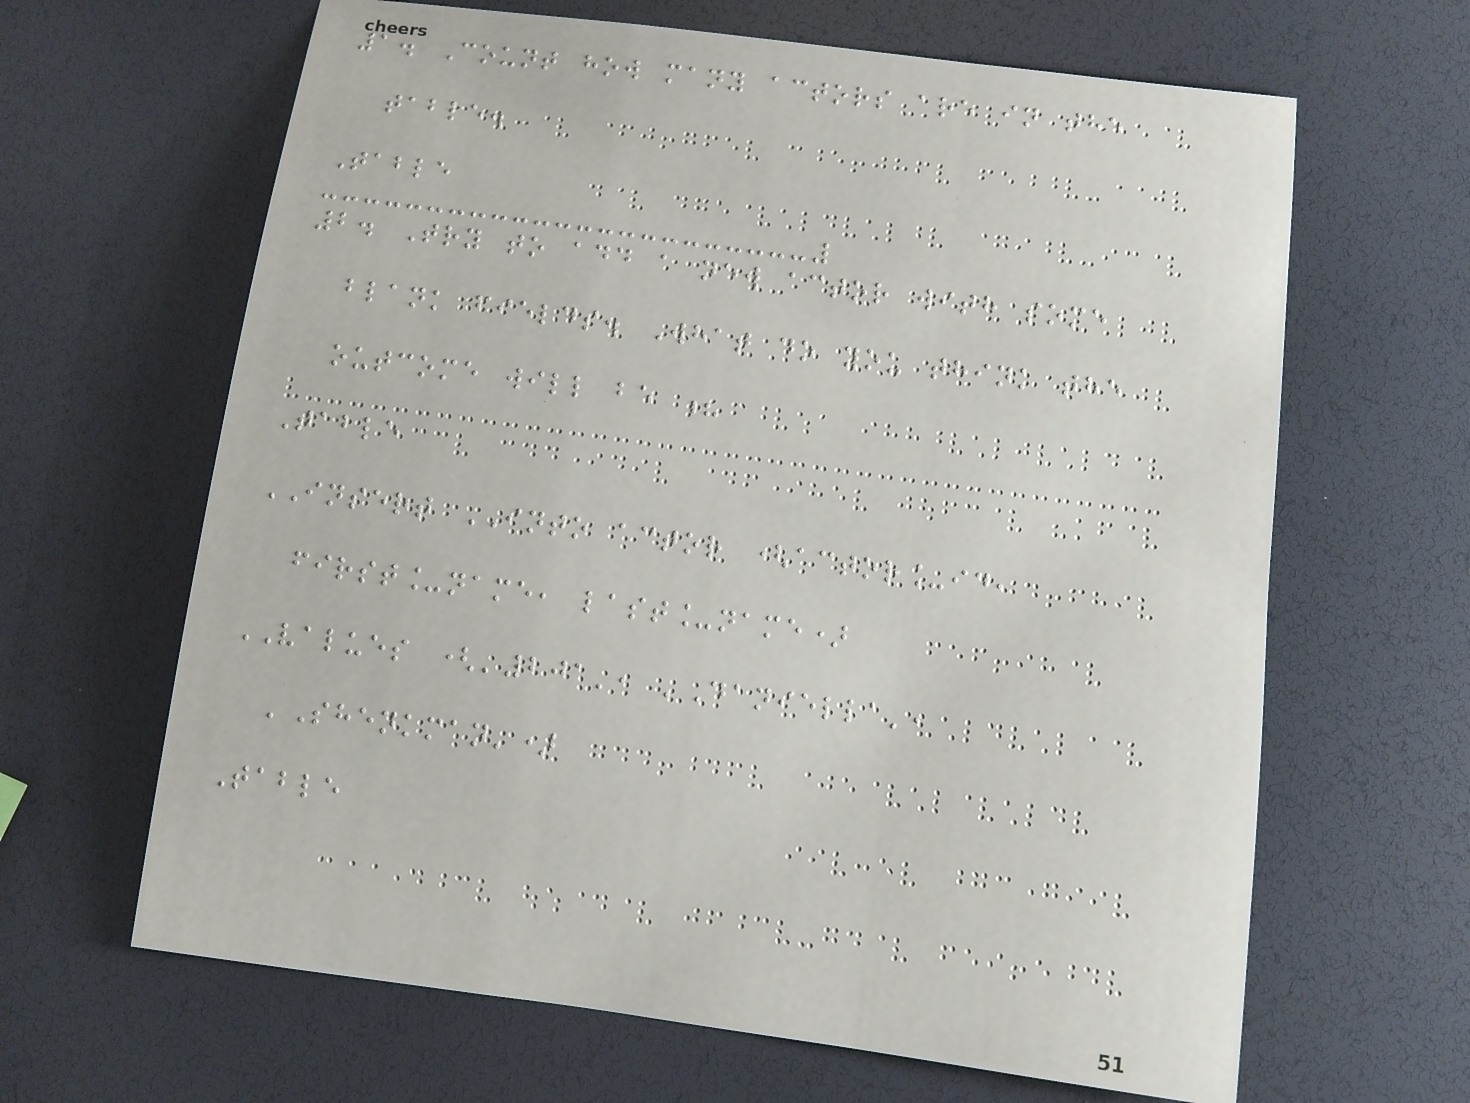1. Count how many actors are in the
table.
Table
2. Try to add a new actor with some
blank fields. What do you think the
outcome will be ?
Table
INSERT INTO actor (actor_id,
first_name, last_name)
VALUES ('201', 'Daniella',
'Shenkman')
Table
